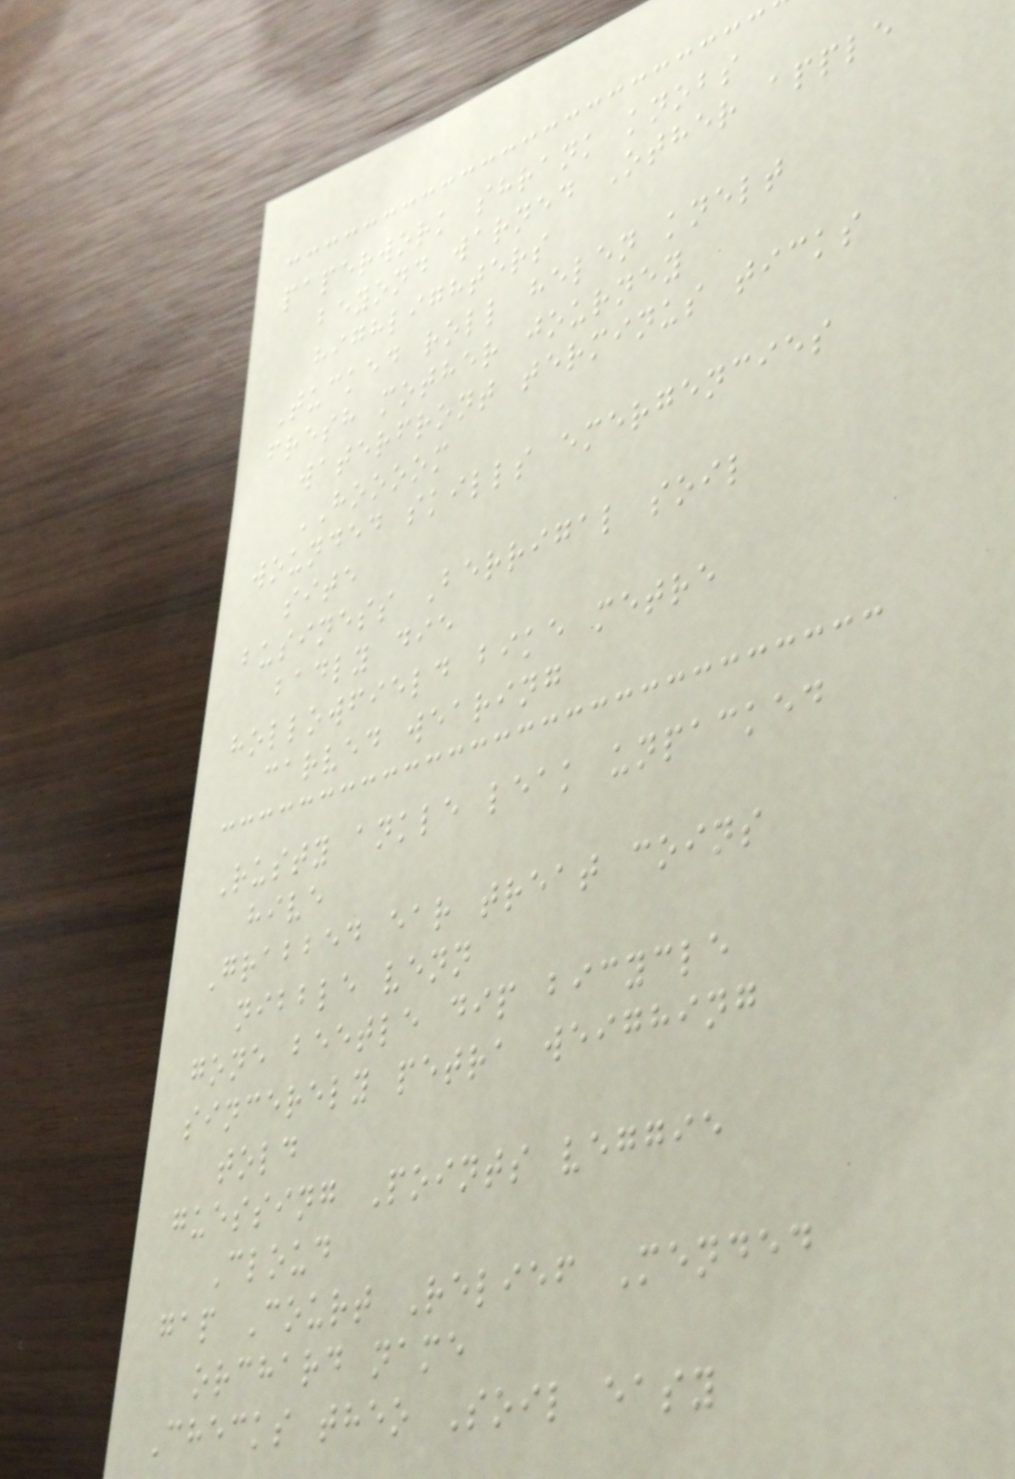paperwork shrank knobs
beyond warned Other apple
highlighters
Tucked roll helen knelt
fresh mother journey
waterfront terminus ticks
HOOOOM
wounded skills emergencies
site
business Berrigal soil
badly die
hollowfield bike metre
carved wearing
Rusty ankle leak unpacked
hive
Grabbed ear treat coins
nibble venn
gone beetle dip bicycle
sincerely petra weighing
told
guessing Points veggie
Cloud
gap Court Relief Mended
orchard name
Checks theo Soil easy
